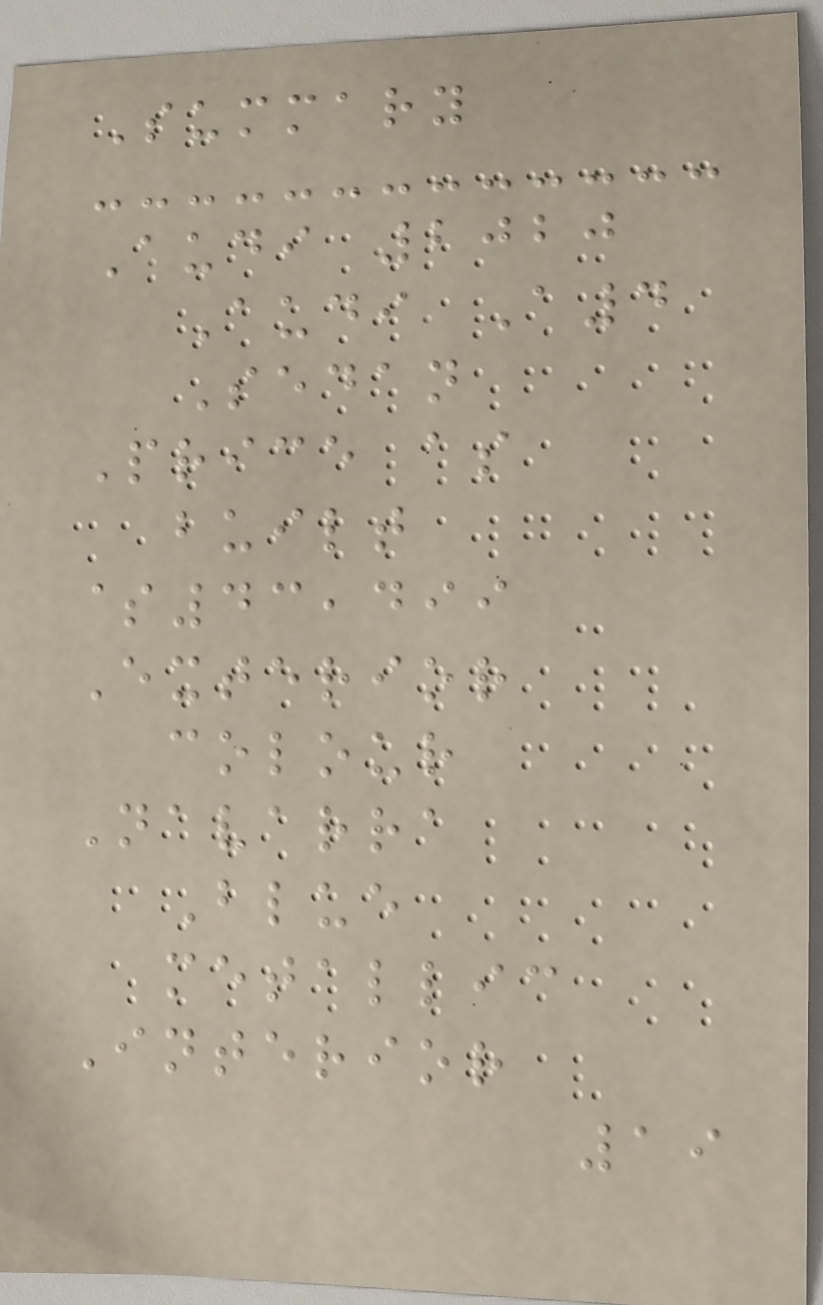Summary
Audi 2020
Audi A4
Sedan
Price as
built
$43,499
Exterior
colour
Navarra
Blue
metallic
Interior
19
